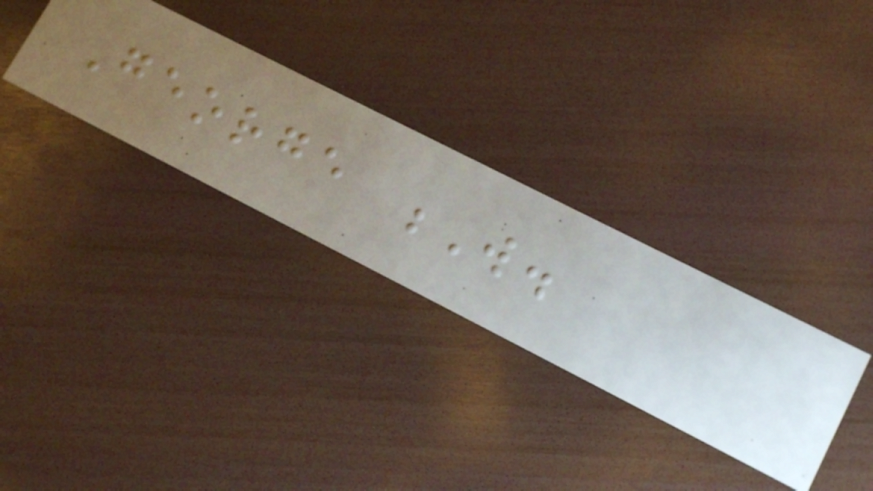George W.
